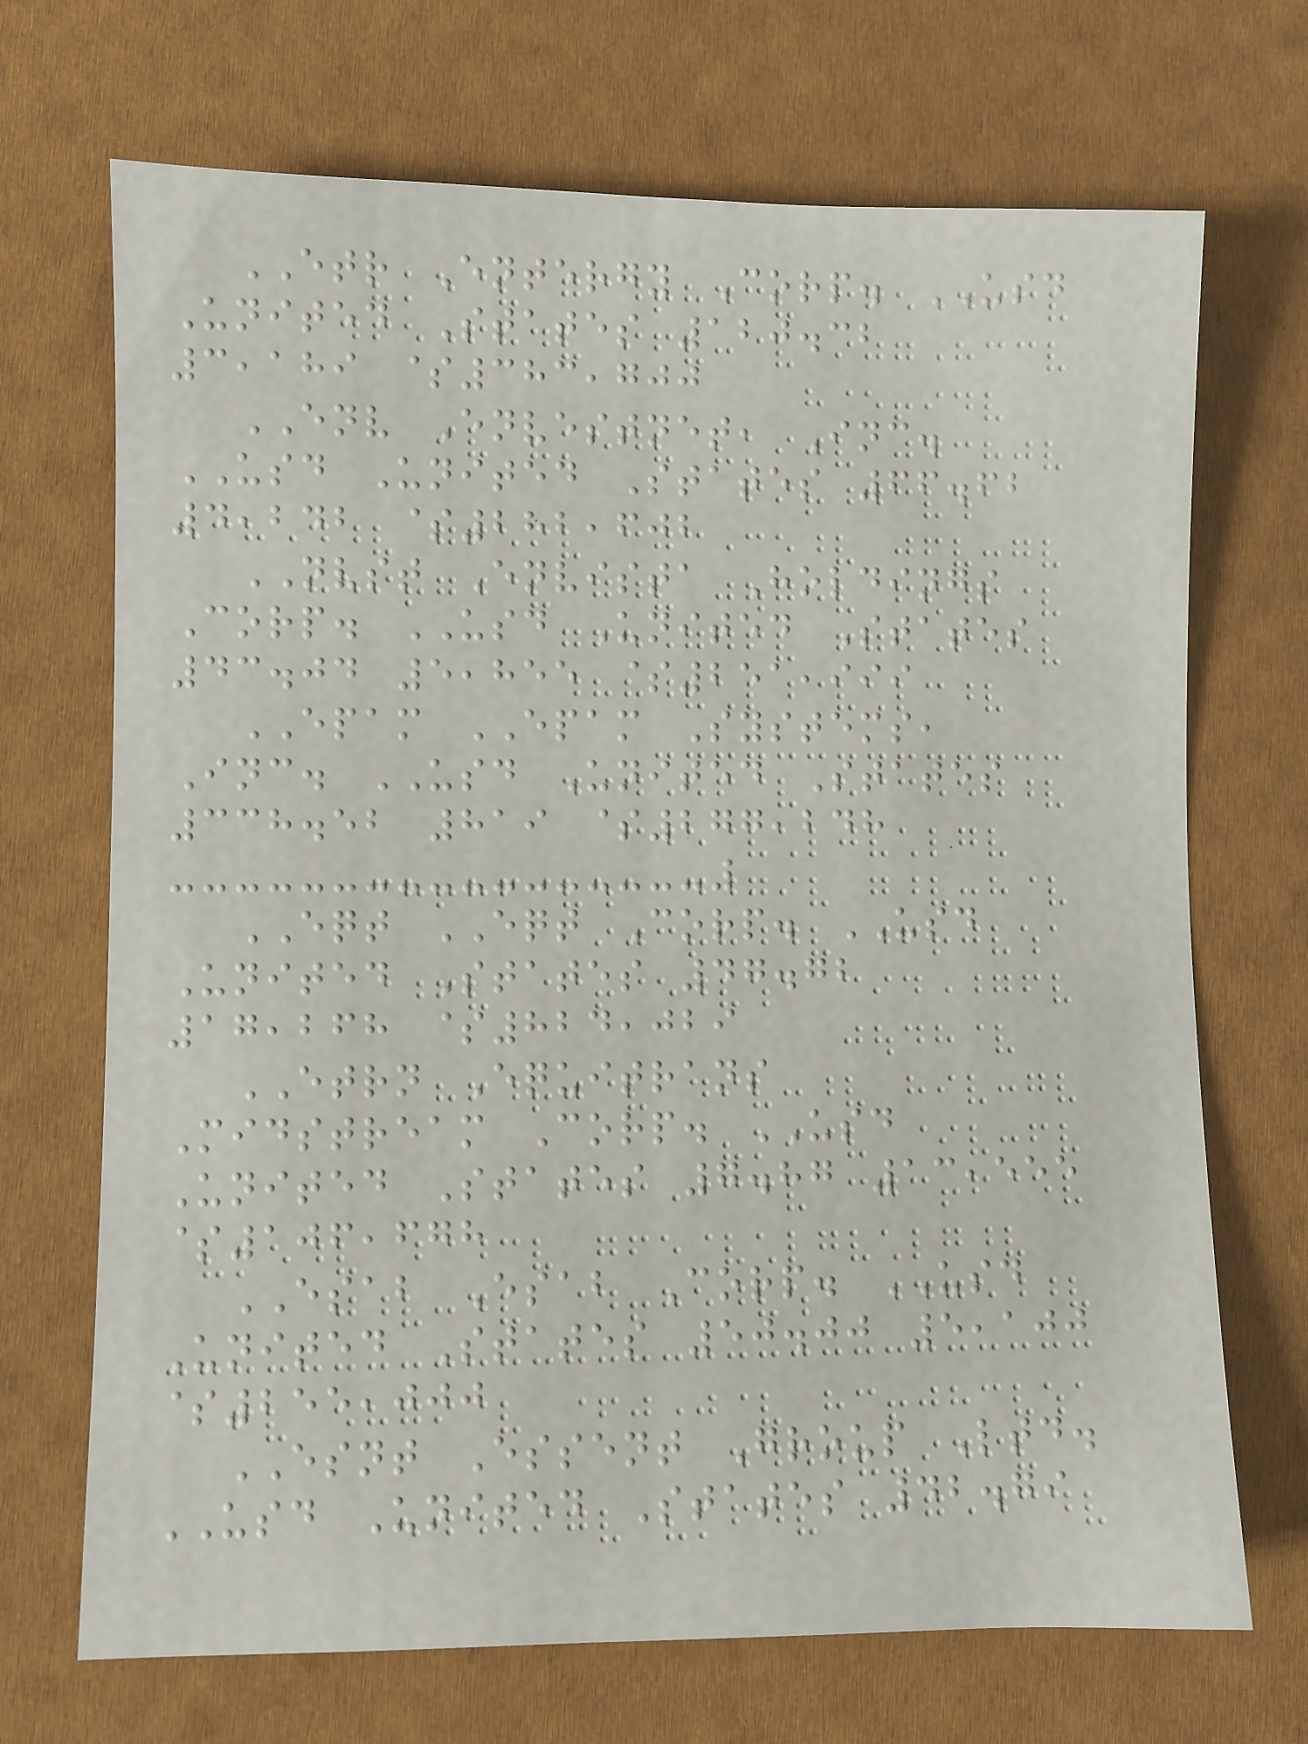ETR Entergy Corp. USD
United States 120.32
3,189 $383,700
ENV Envestnet, Inc.
USD United States 66.62
4,242 $282,602
NVST Envista Holdings
Corp. USD United States
43.04 5,855 $251,999
EPAM EPAM Systems,
Inc. USD United States
338.52 819 $277,248
EQT EQT Corp. USD
United States 47.72
17,268 $824,029
ETRN Equitrans
Midstream Corp. USD
United States 7.87 13,555
$106,678
ESAB Esab Corp. USD
United States 50.00 5,100
$255,000
ESNT Essent Group Ltd.
USD United States 42.79
